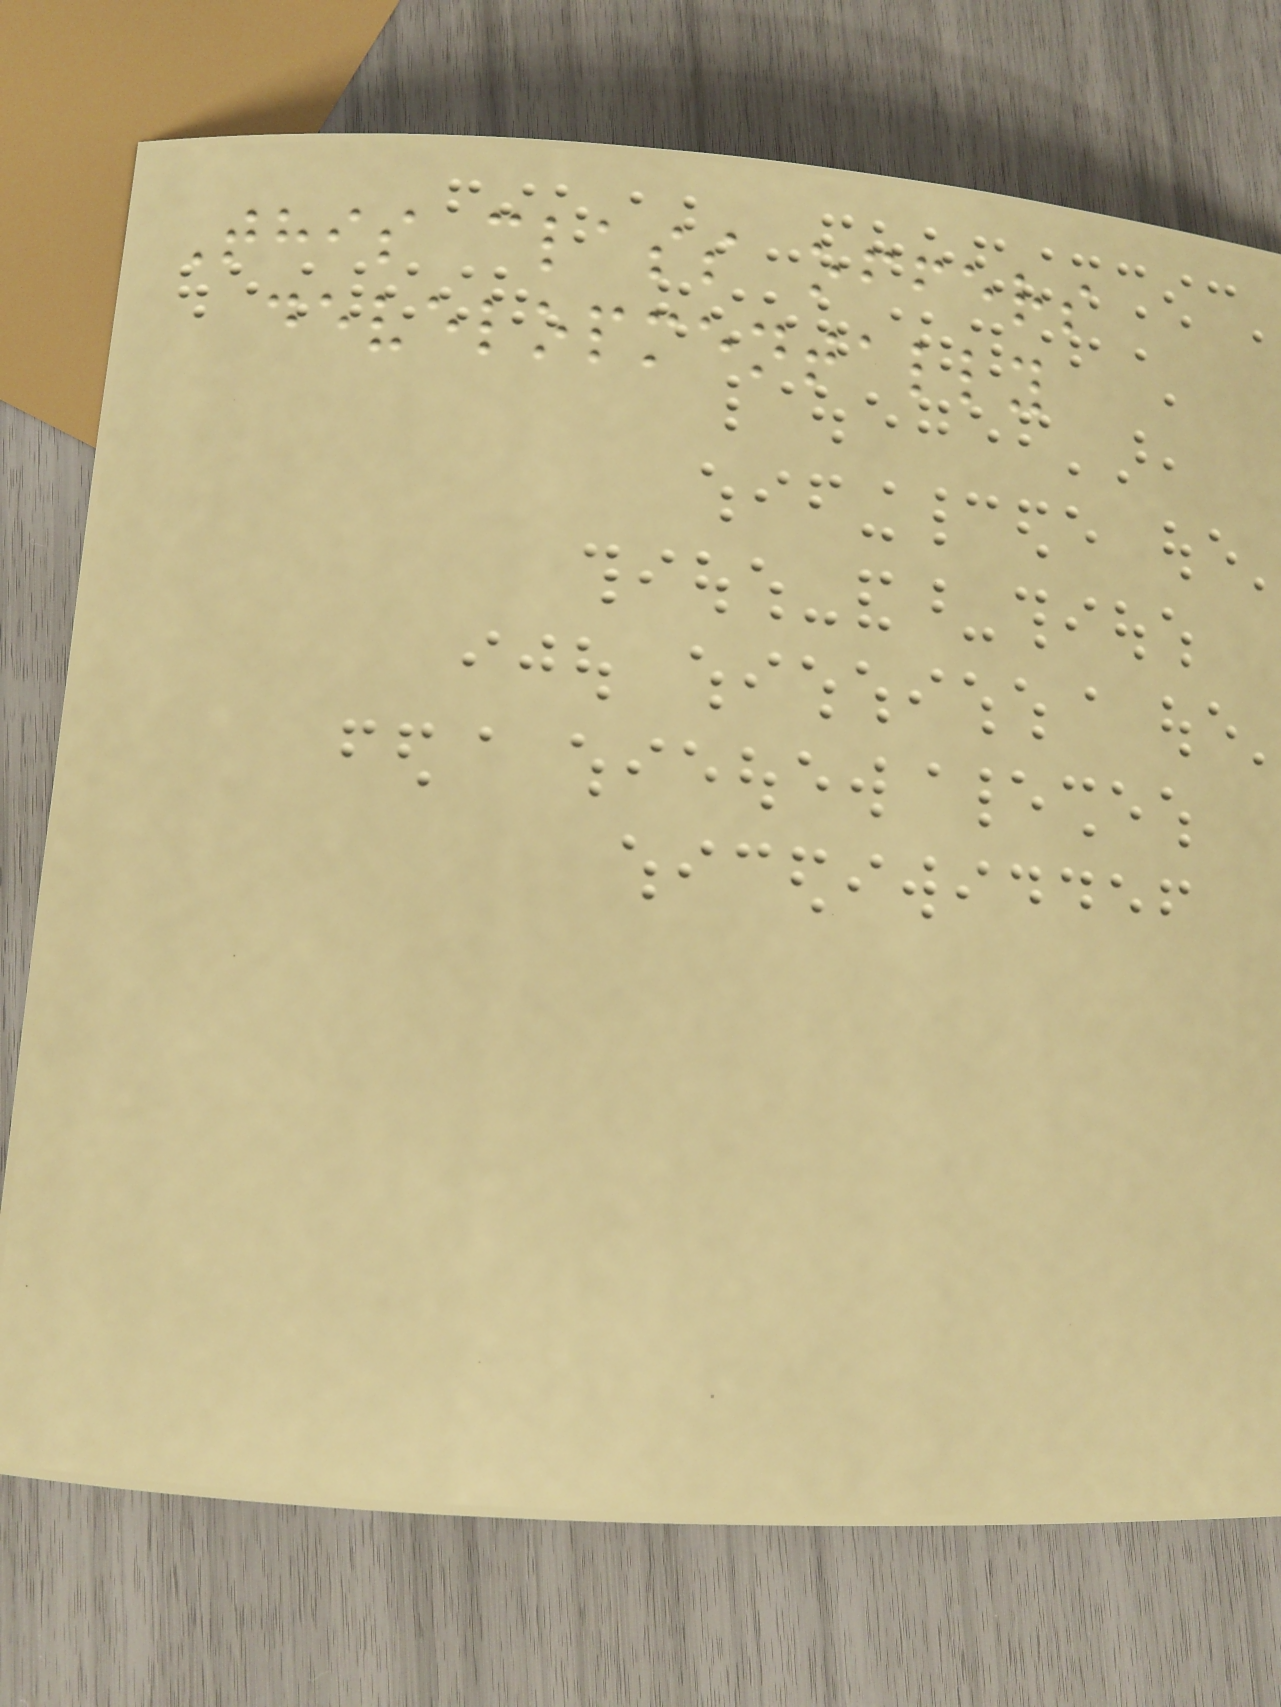This class offers
developmentally
